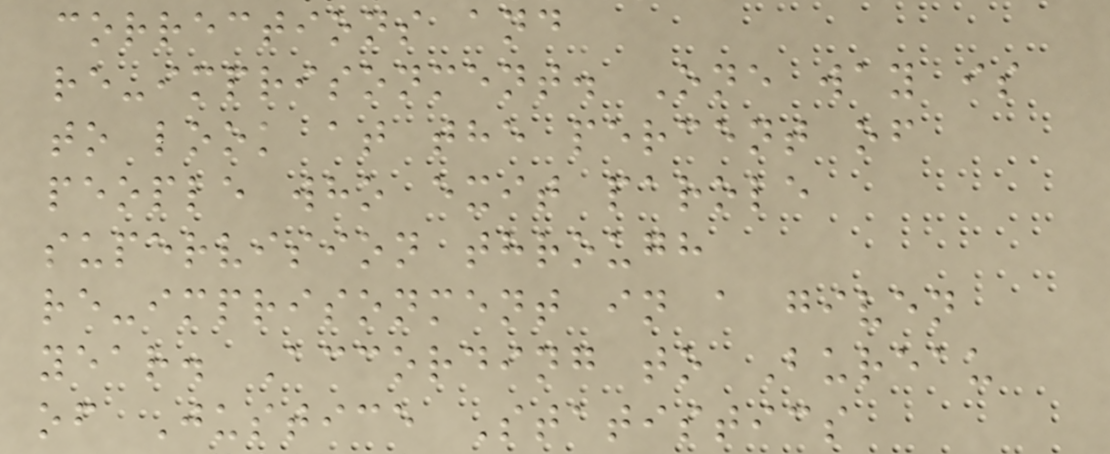corrections and
re-imprisonment. One way is
to look at the percent of
people who exit parole
supervision through
re-imprisonment in a given
year. According to Bureau
of Justice Statistics
